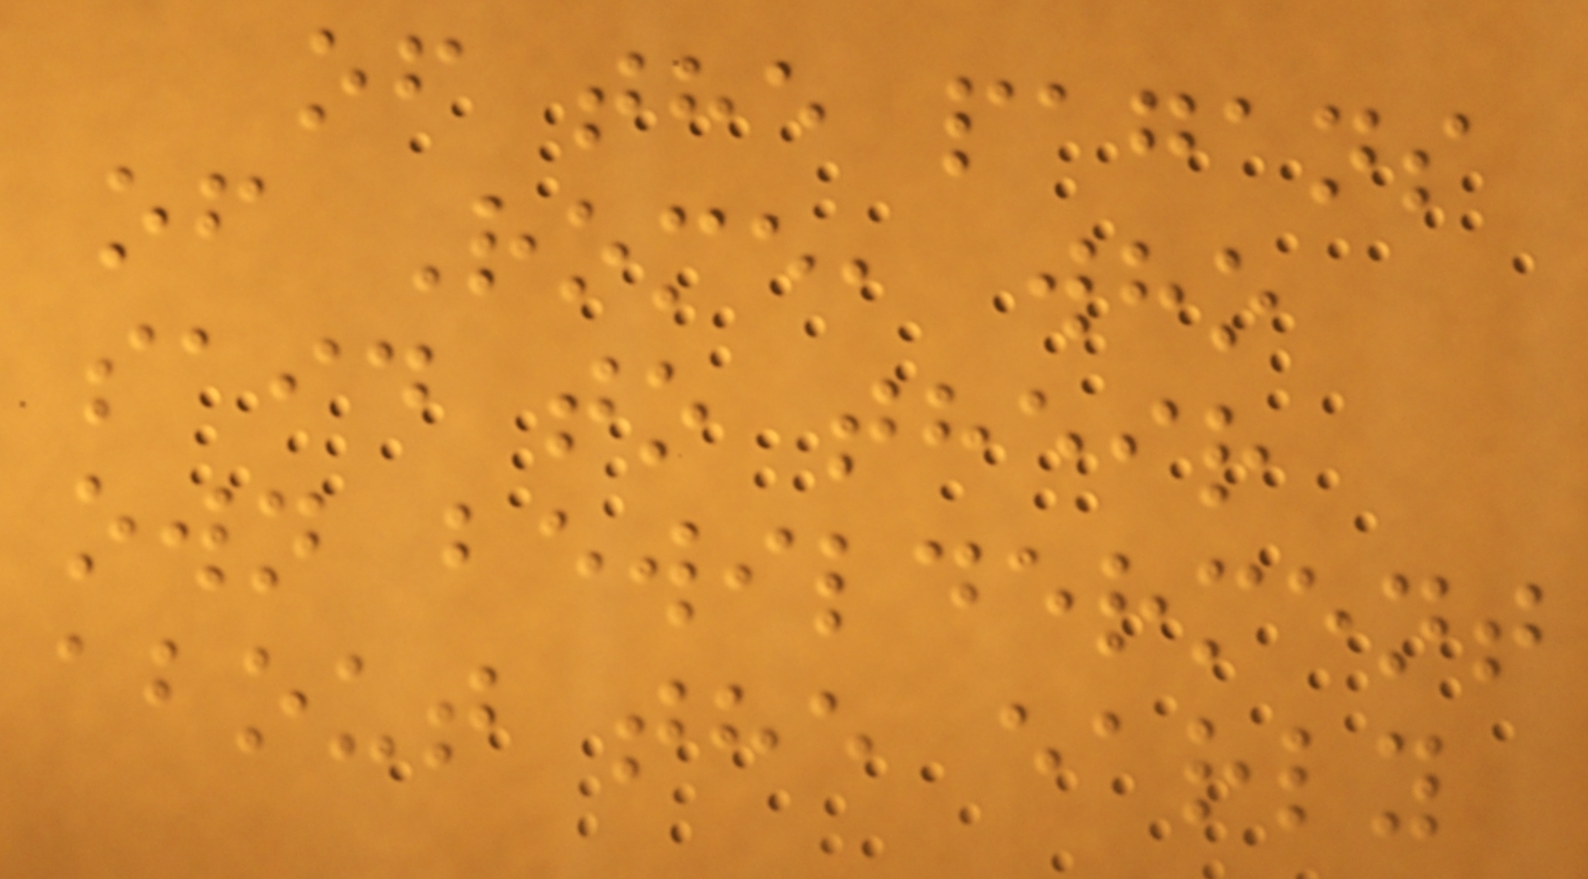of the pagans
of Rome, who
said to their
own bewilderment
about the early
